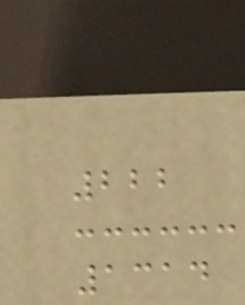222
1314
